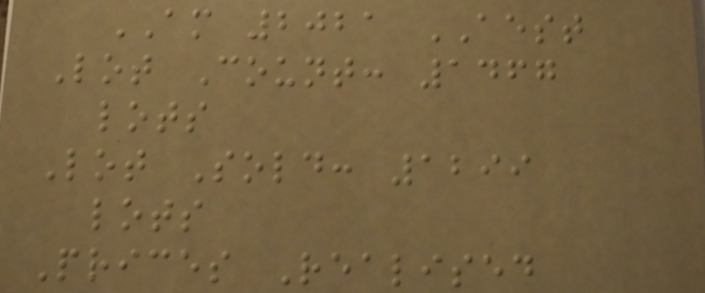AM 2021 AEST
Lot Count: 1467
lots
Lot Sold: 1299
lots
Prices Realised
